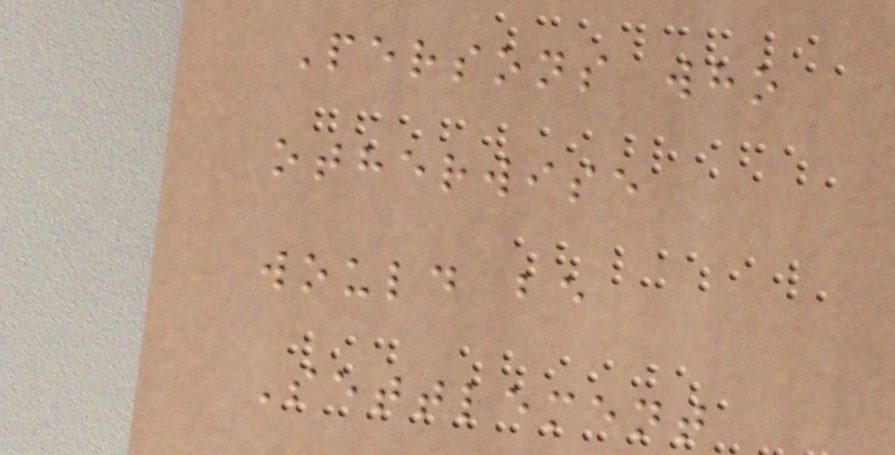Persons who
otherwise
would be
Settlement
